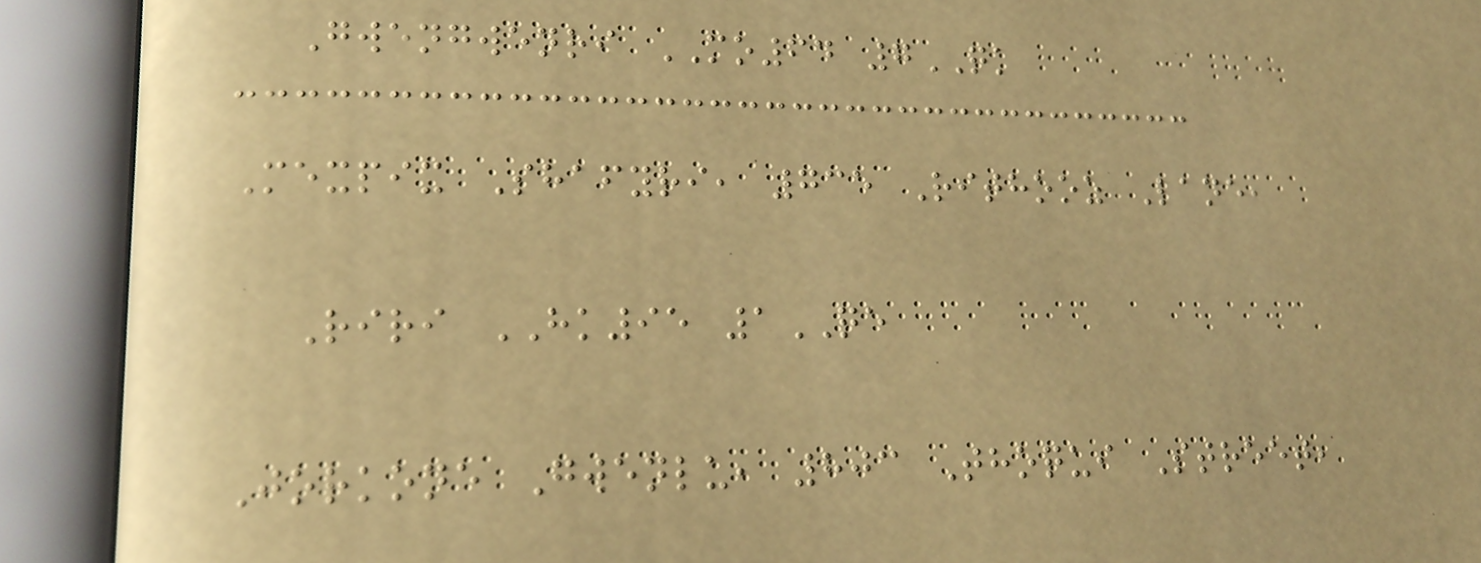Gwengwenri MO64 7QK
Mexpix Shafyri, 735 Rithooz Lane,
Riri HK95 1QE
Jorkone Gwenlu, 803 Thoqui Street,
